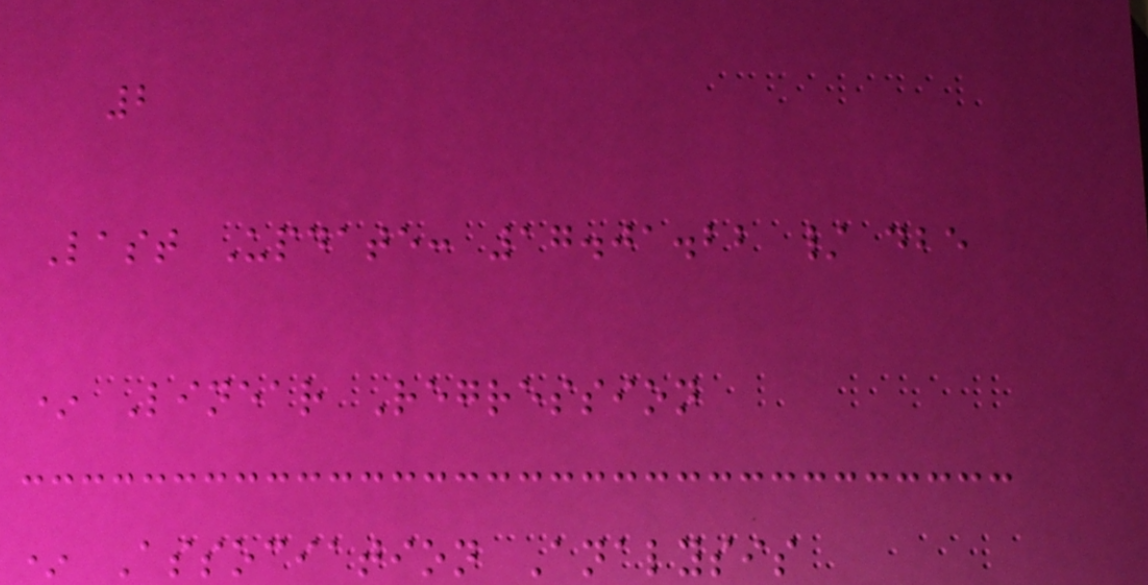2
Last Update: 17.01.22 / dbe
* Linear Regression
* Association Analysis
